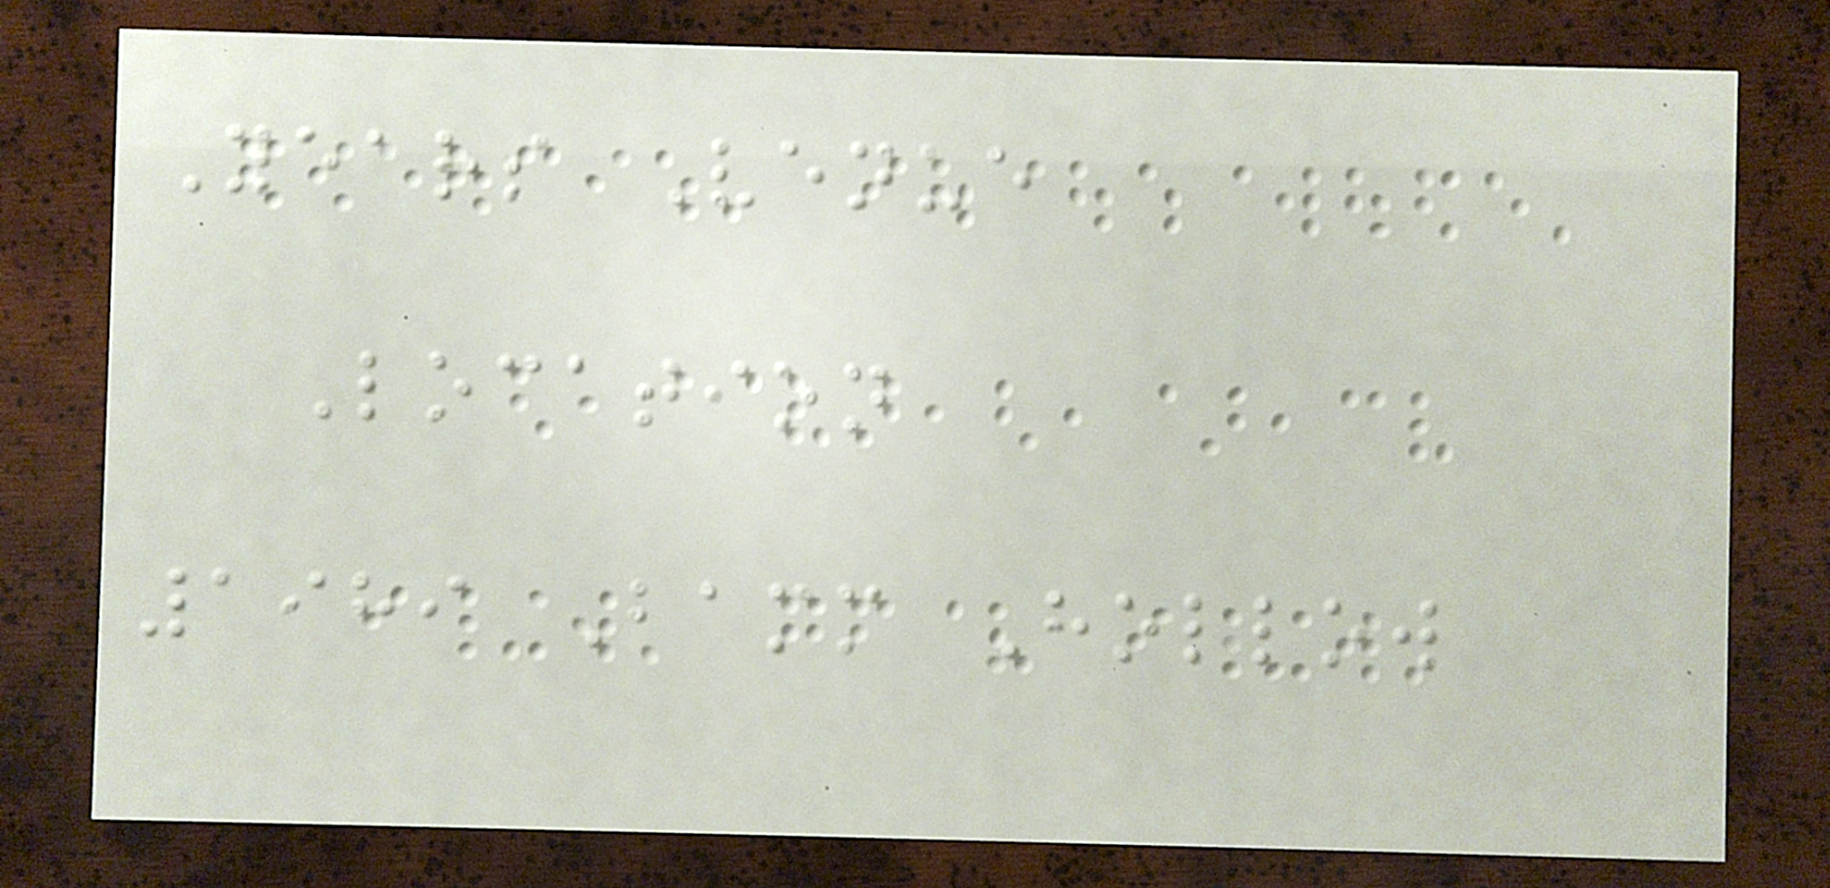Years Venue
Location
1989 Bamm Hollow
